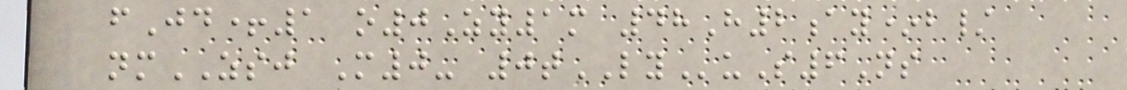fJd+1 o0Zy1m 48H2ay*b/
nmZSJ M0- 0tLYuS6Ns
